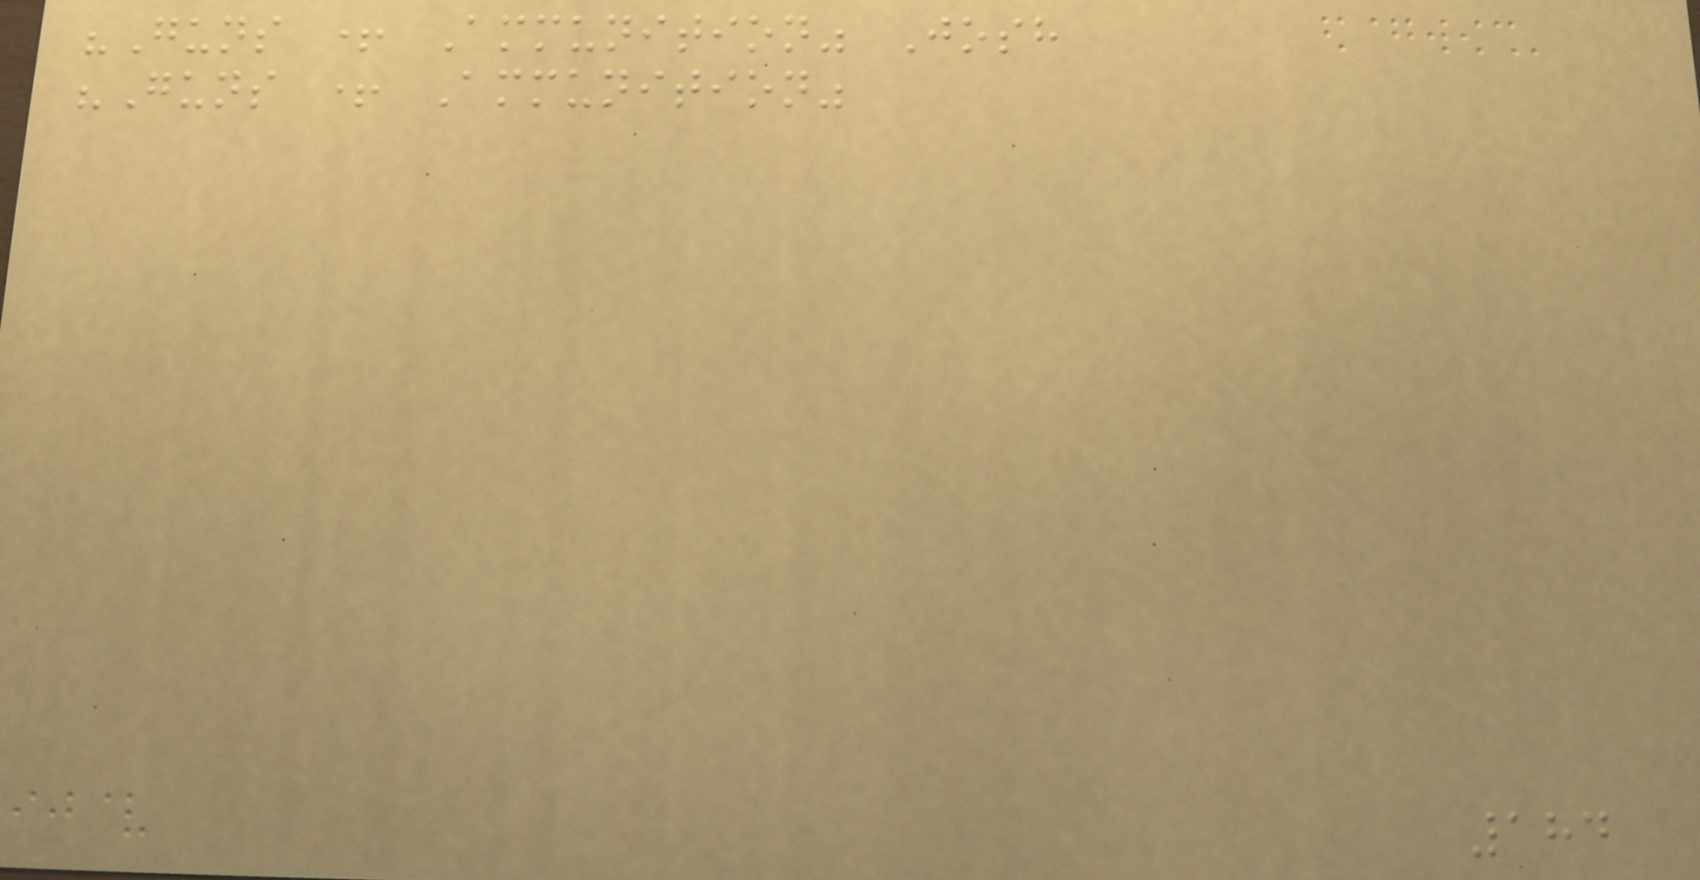"Guns + Ammunition" Josh
"Guns + Ammunition"
184
